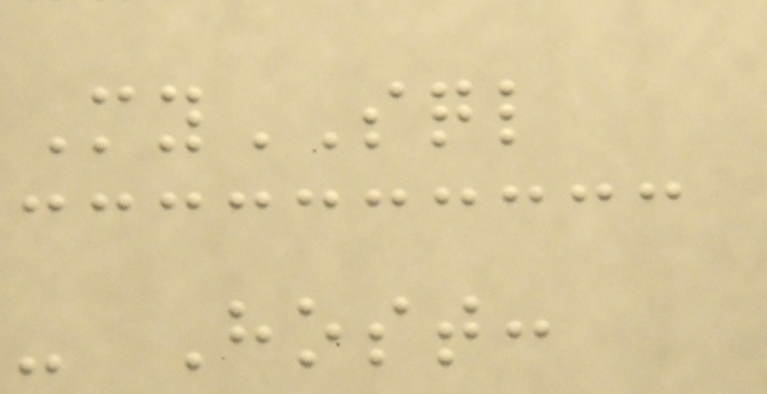MySQL
- Host:
